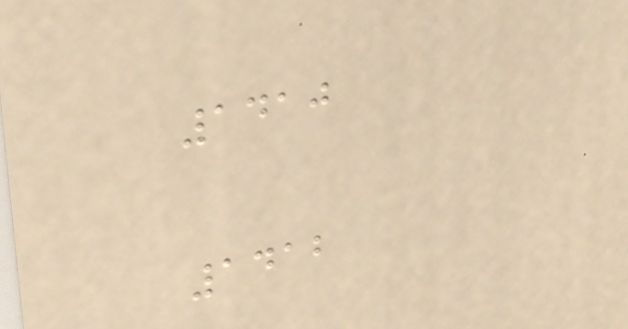1410
1412
